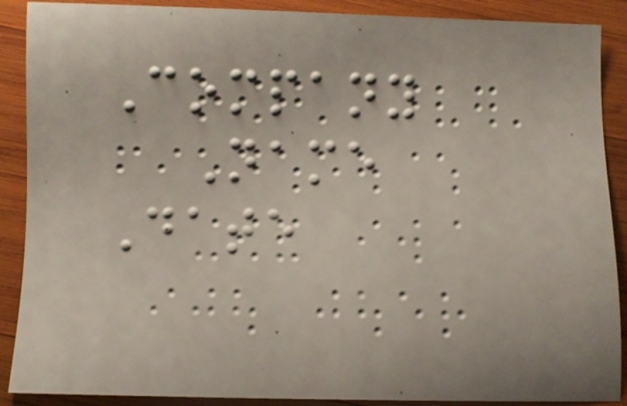Company
Name
Date
